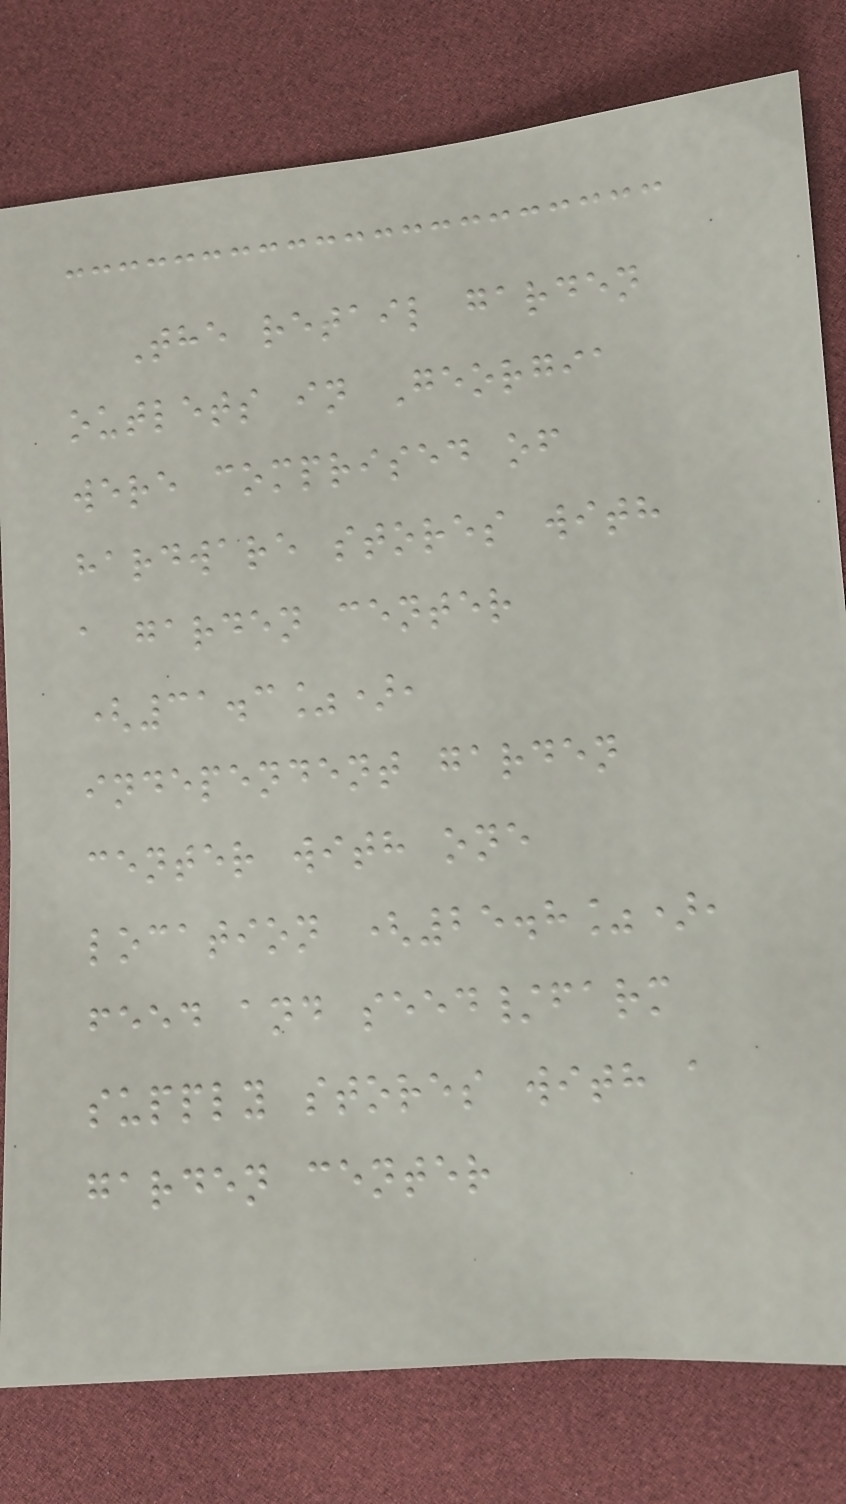The retail garden
outlets in Georgia
were comprised of
hardware stores with
a garden center
(31.3%),
independent garden
center with one
location (25.8%),
feed and seed/farm
supply stores with a
garden center
